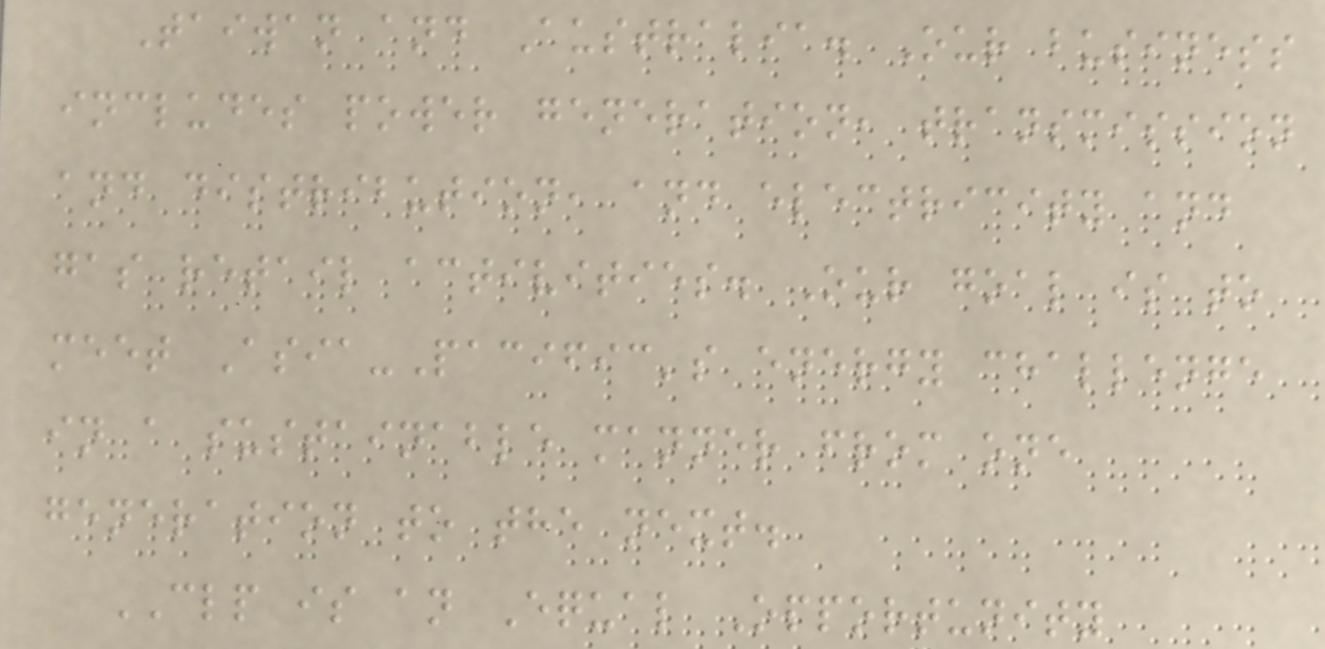Taiwan and Australia. Our business
includes power generation, transmission
and distribution, and electricity and
gas retail activities. Our goal is to
meet Asia-Pacific's energy challenge
in a sustainable manner from one
generation to the next.
CLP is an Equal Opportunity
